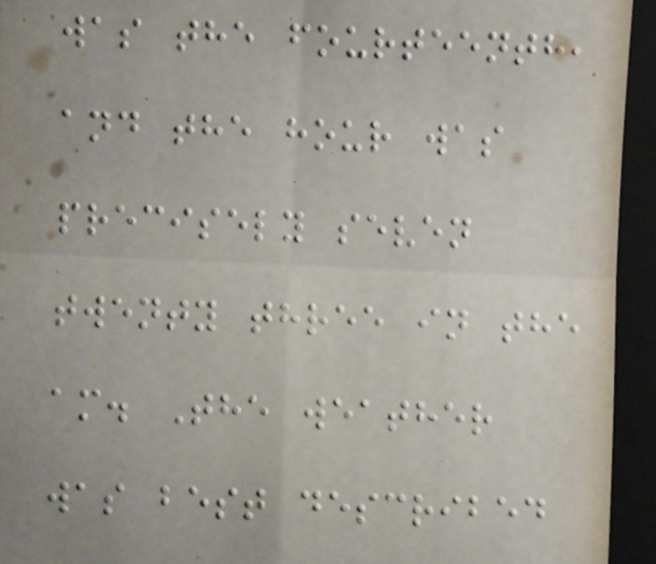was the fourteenth,
and the hour was
precisely seven
twenty three in the
am. The weather
was best described
